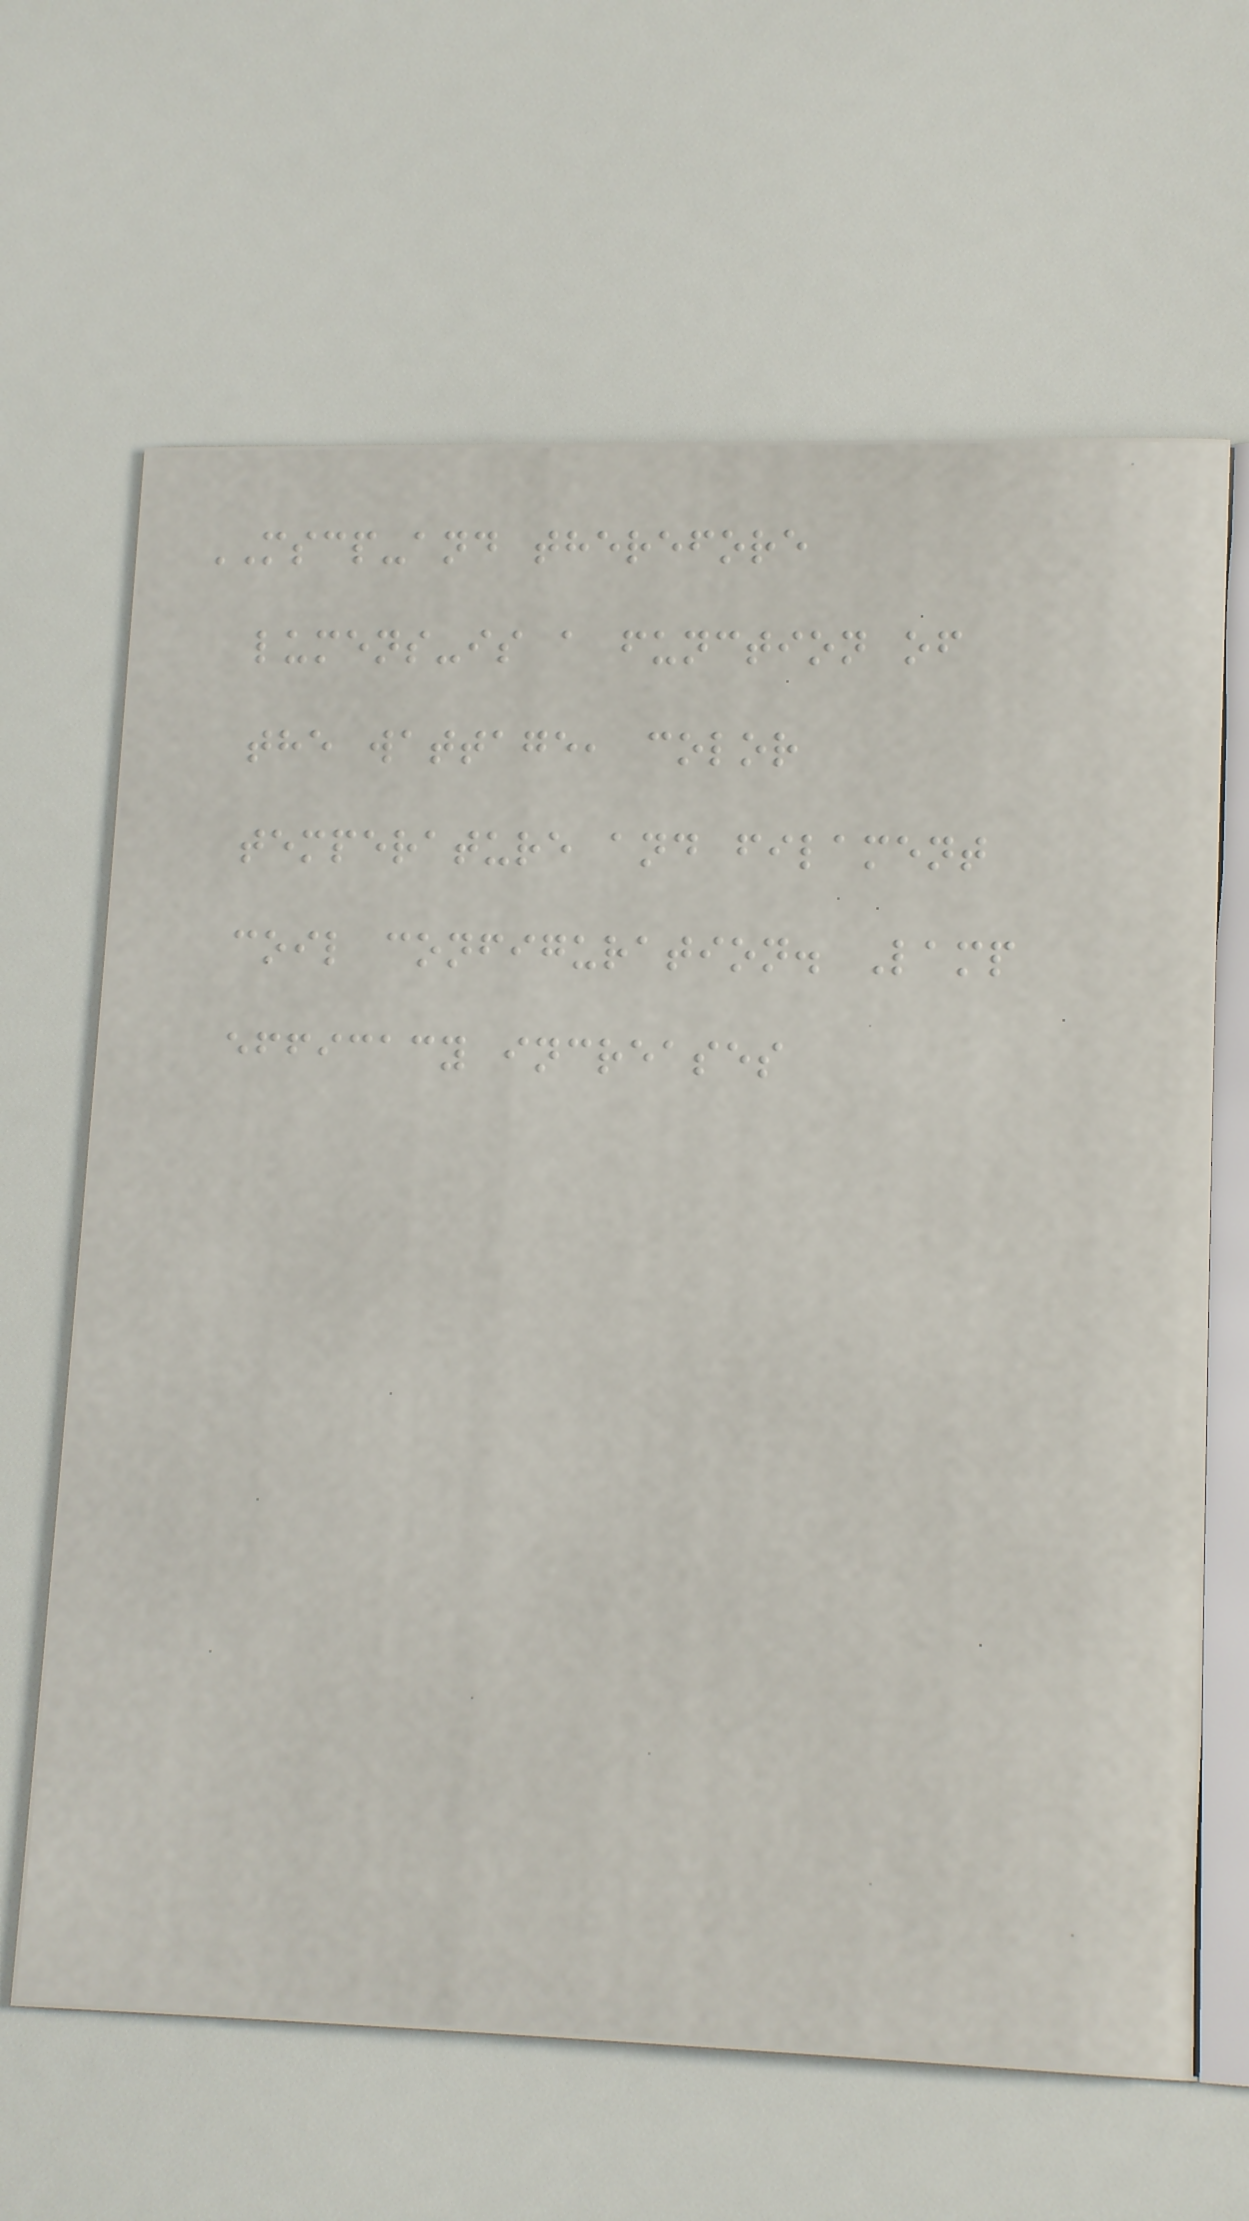MSCP-and therefore
lumens-is a function of
the wattage, color
temperature and filament
coil configuration. Lamp
efficacy increases
